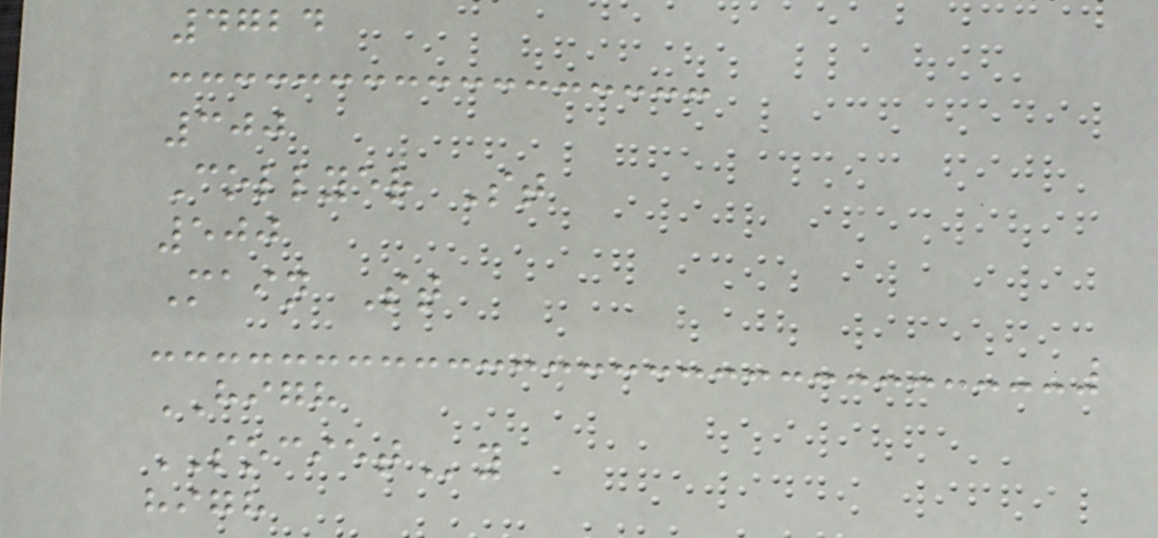4724
300
Collyer St
500
Main St
HIGH
SOCIETy
high
